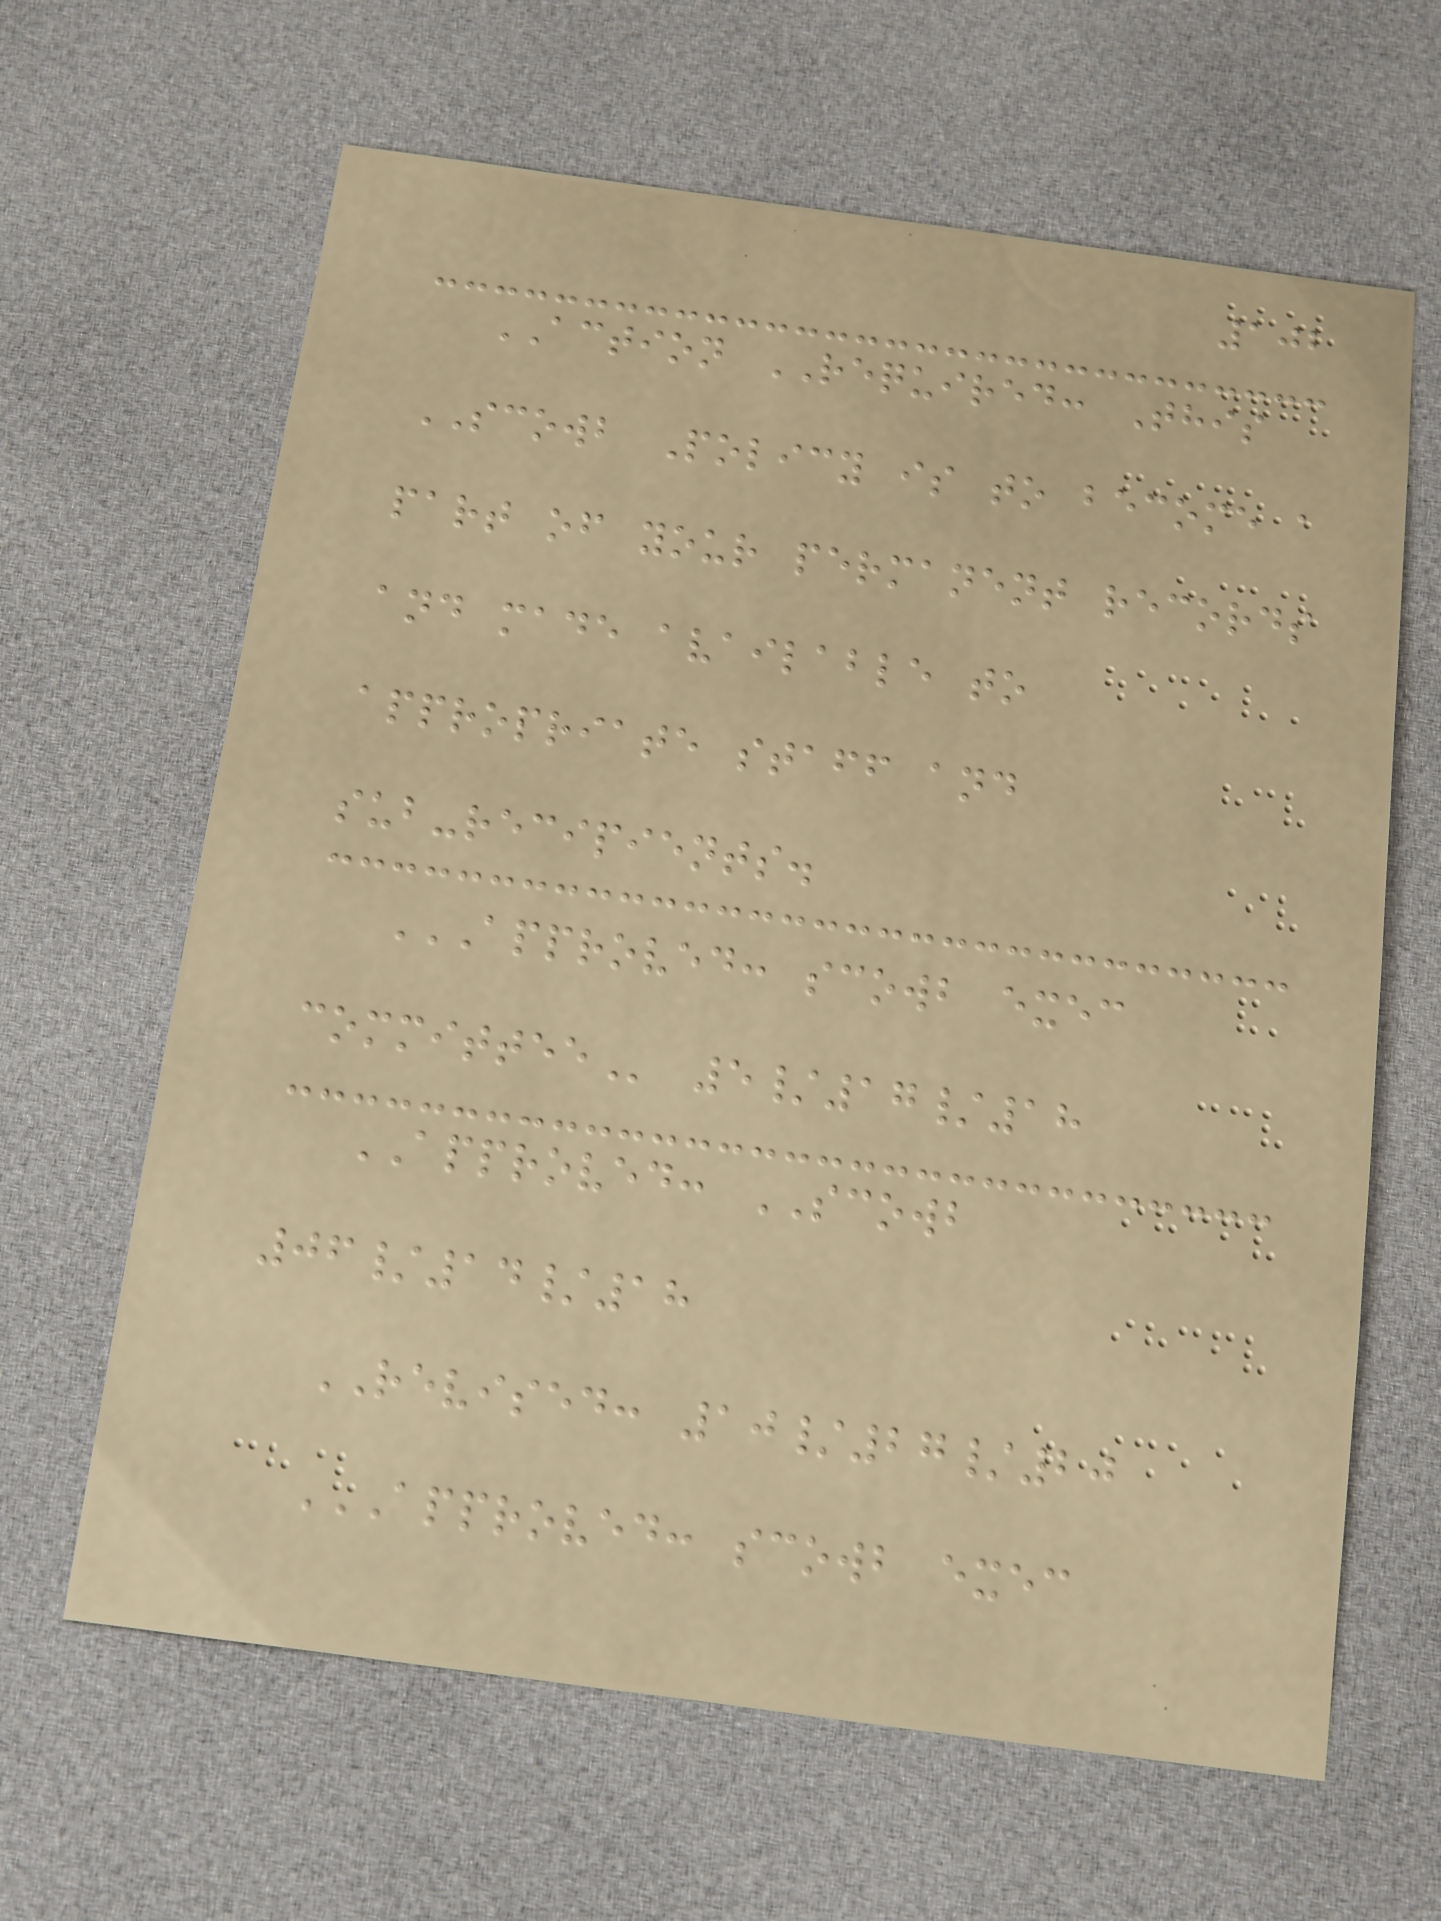102
ACTION REQUIRED: This
SCOWB Policy is to become a
part of your permanent records
and made available to
appropriate staff and
sub-recipients.
APPROVED: SCOWB EXEC
COMMITTEE 5/17/18
APPROVED: SCOWB
06/14/18
REVISED: 10/27/20
APPROVED: SCOWB EXEC
